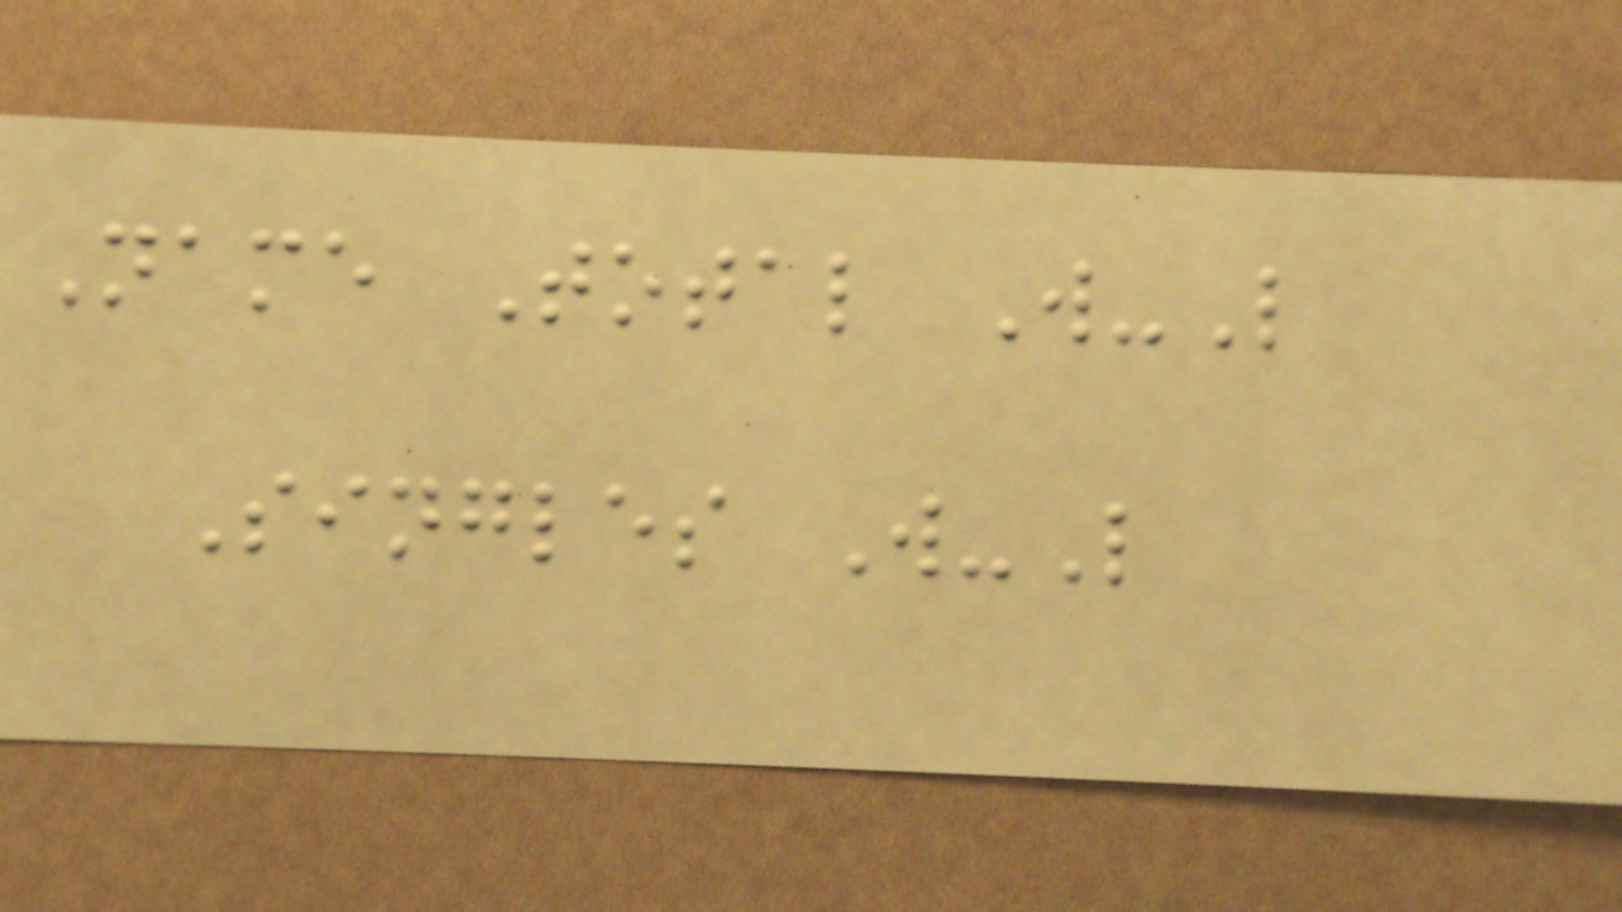Name Total W-L
Singles W-L
